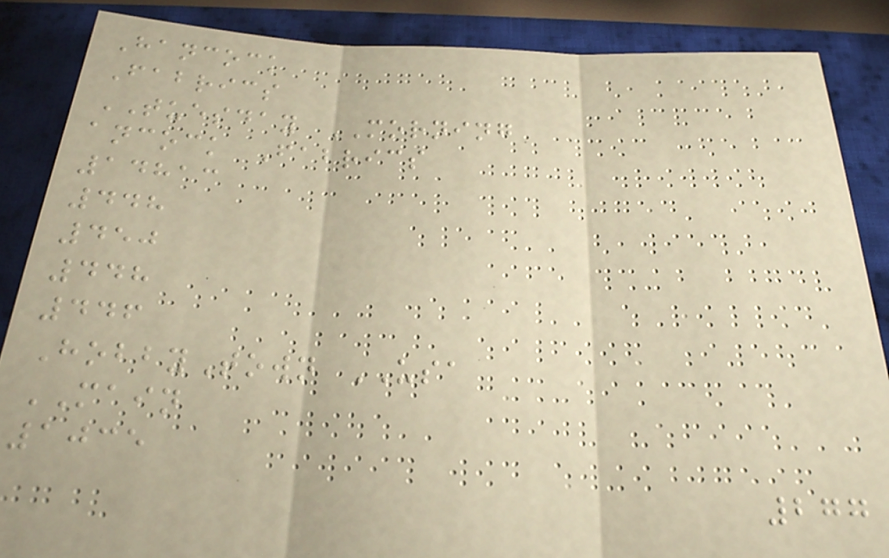Hancock
Fabrics
TUESDAY MORNING
ancock Fabrics
14813
448
450
448
446
HobbyTown USA
MAIN
1035
277
